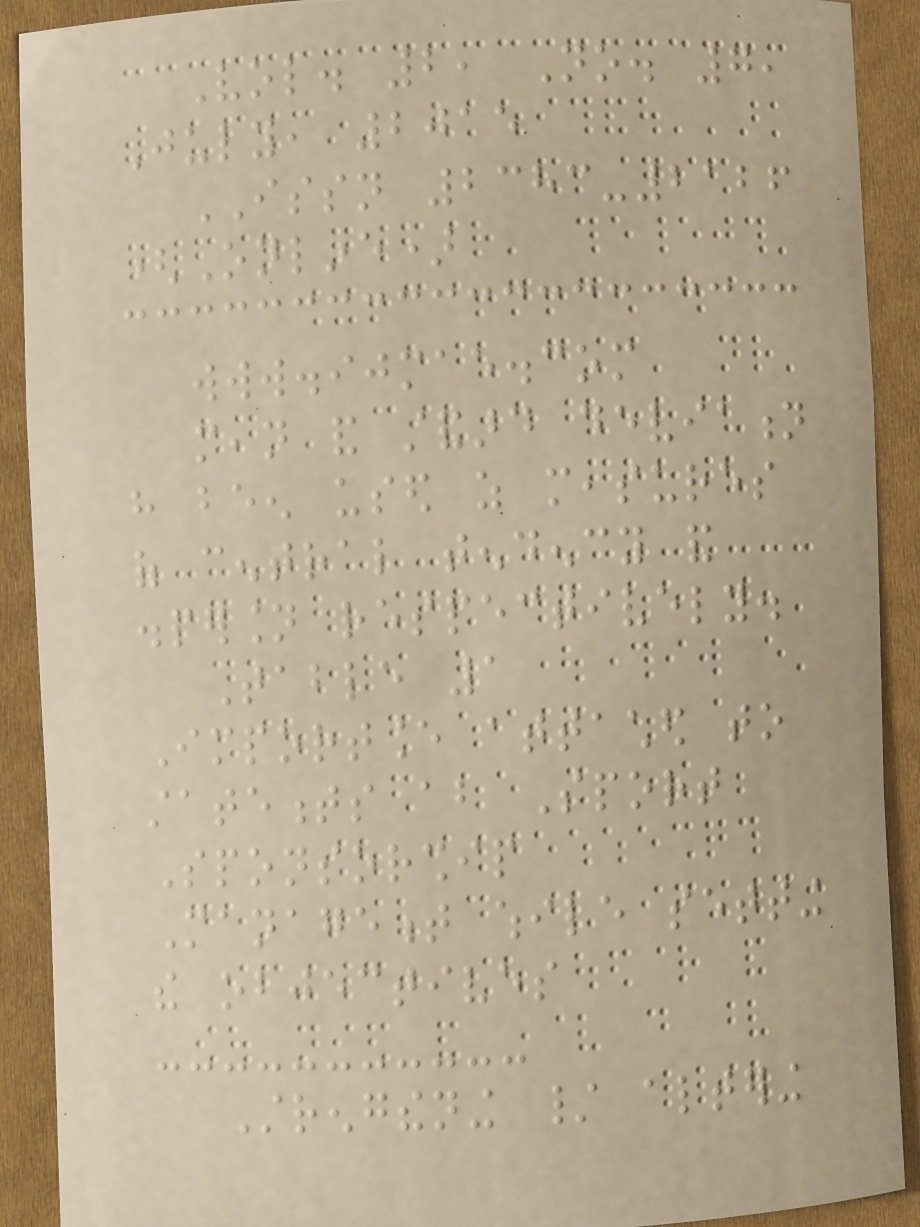Vol. 2, No. 7,
July, 2015
ISSN 2383-2126
(Online)
www.ijmae.com
mean and standard deviation
have been used as measures
of central tendency and
dispersion respectively.
Table 1
Importance attached to
statements about Sport
Sponsorship
Management while setting
the objectives
Strengthening / altering
